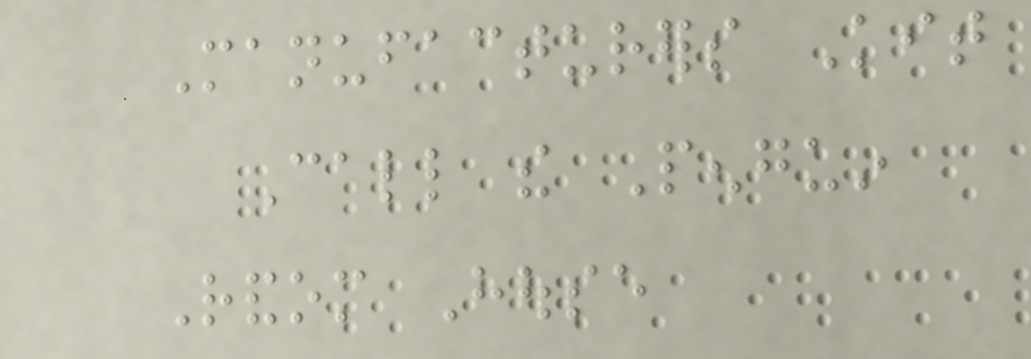Manufacturers Kit
Call the Penguin
Random House
